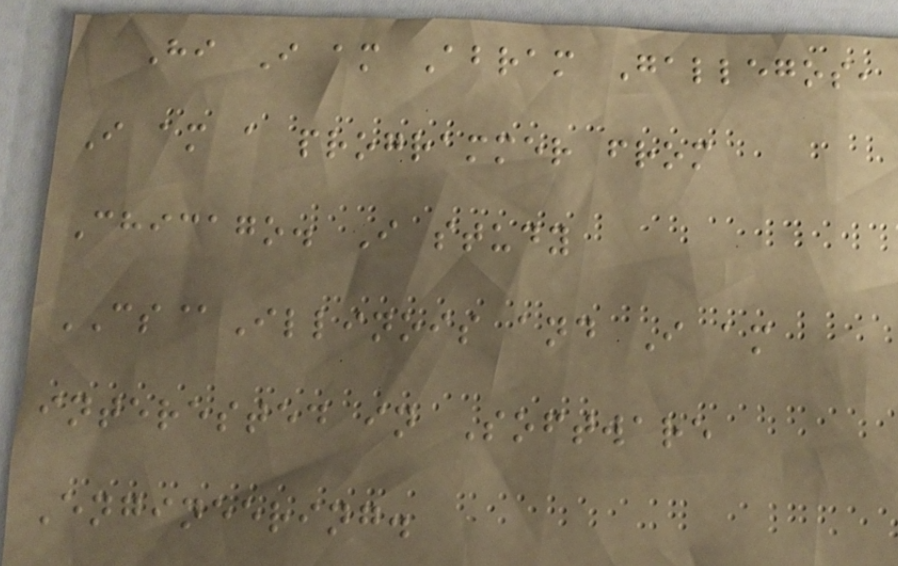Hi I am Abram Gallegos,
I am a programmer from
Chicago. I study
CS@Illinois and I am
interested in Software
Engineering.
